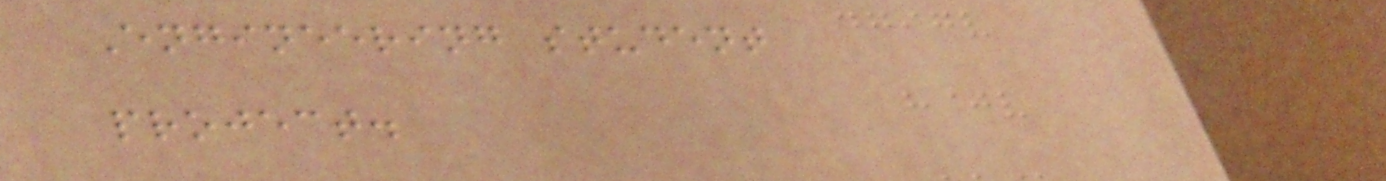Engineering student
project.
